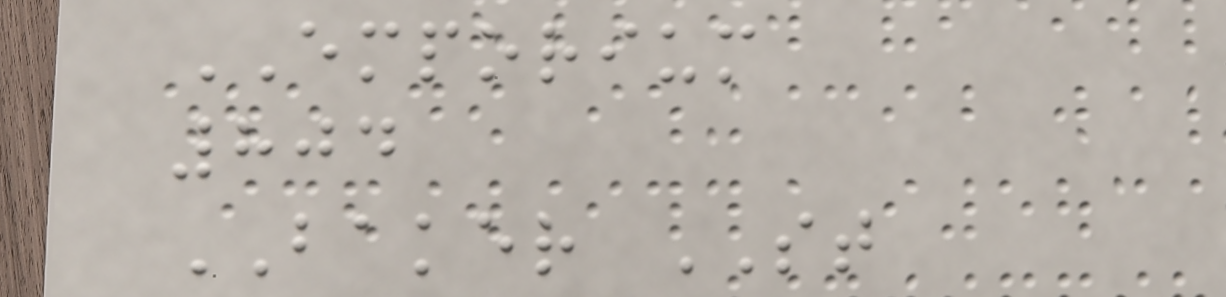EMPORIUM
804
BAKER ST
